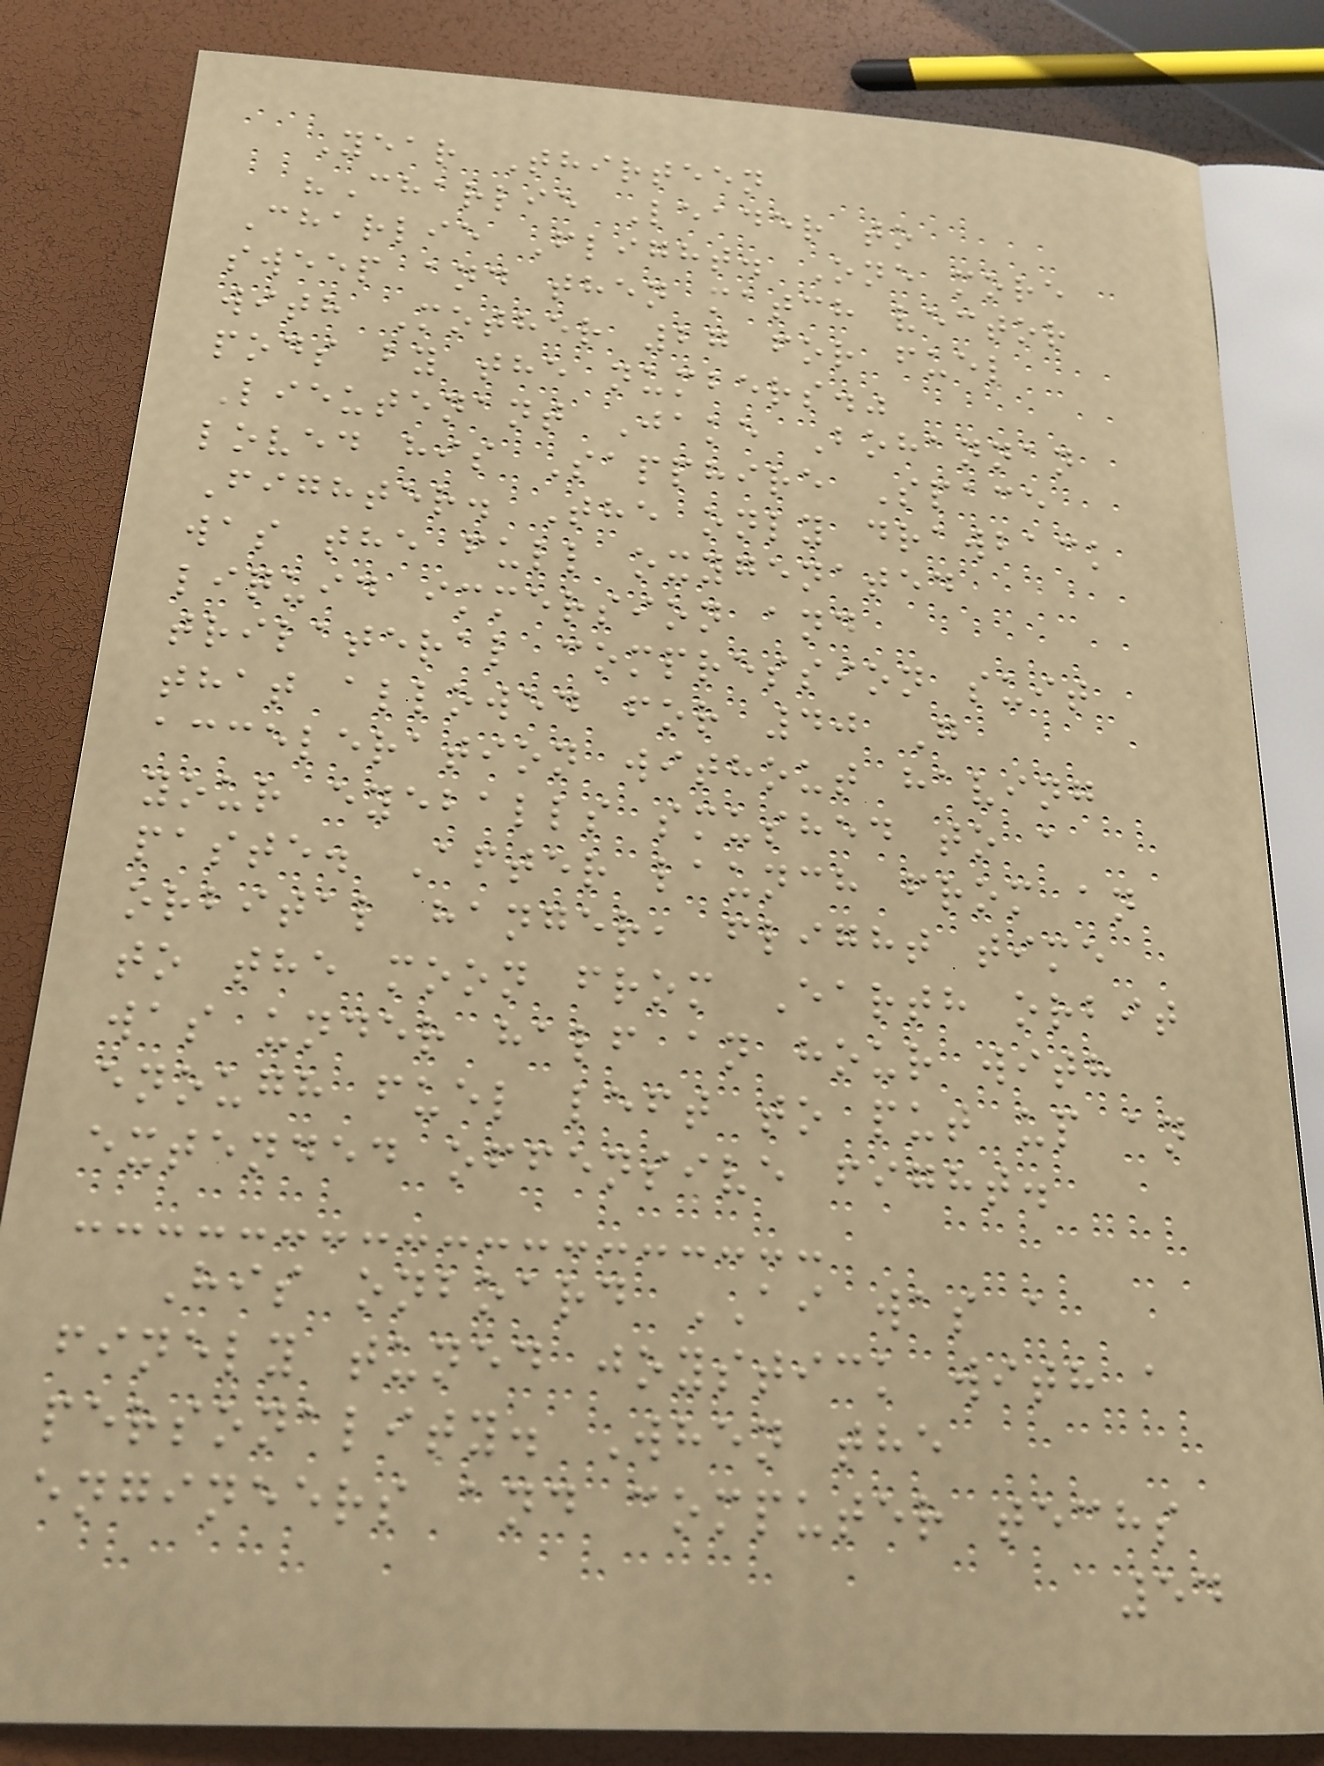Year Thirteen
"Charlie Leader to
Charlie Flight. One more
sweep and then match vector
with Mother 27 for fuel
pods by the numbers."
Lieutenant Jake Bohannan
loved his Sapphire Space
Fighter. The only drawback
was the full oxygenated
liquid immersion and
trilateral compression suit
that allowed for 40 G
acceleration without having
your eyeballs smushed to a
paste. After launch from an
orbital hanger, flight time
to the moon from Earth orbit
was under half an hour with
enough fuel left to put up an
extended offensive fight.
His onboard AI was a
finely tuned joystick with a
personality. When the
engineers and computer techs
54
